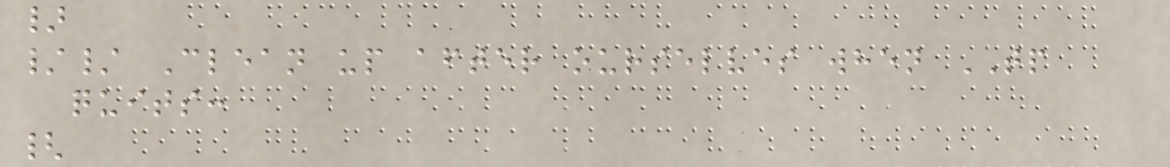}
// Clean up after ourselves when TP
quits:
{
